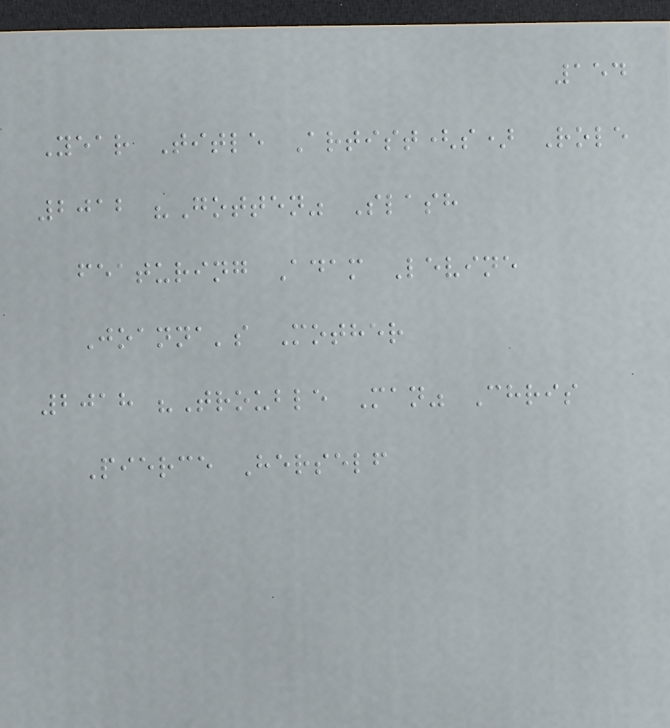154
Year Title Artist(s) Role
2012 "Gotten" Slash
featuring Adam Levine
Joanna's Mother
2018 "Trouble Man" Chris
Pierce Herself
